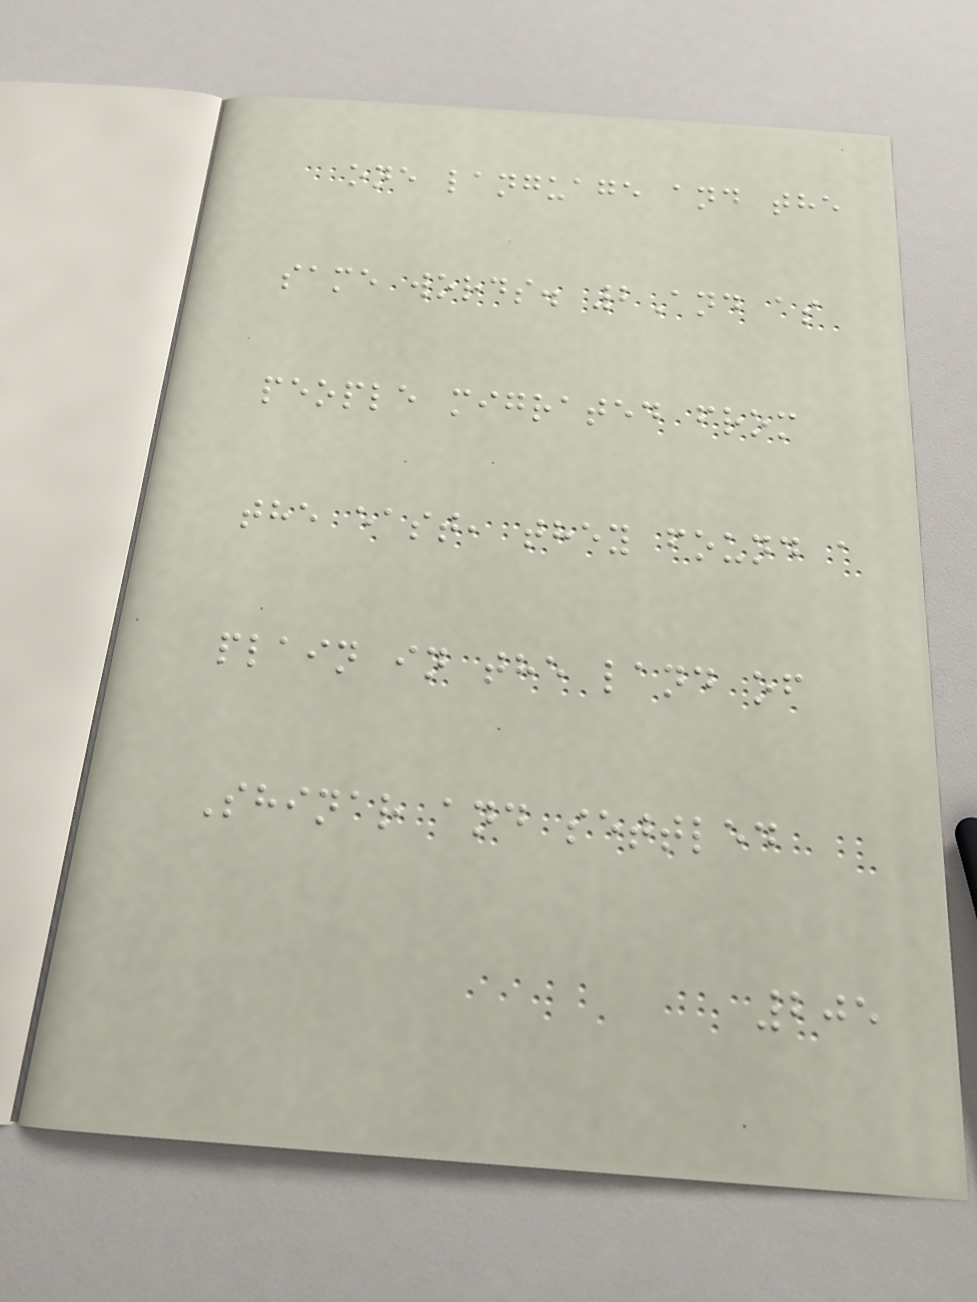one language and the
same words. 2And as
people migrated from
the east, they found a
plain in the land of
Shinar and settled
205
